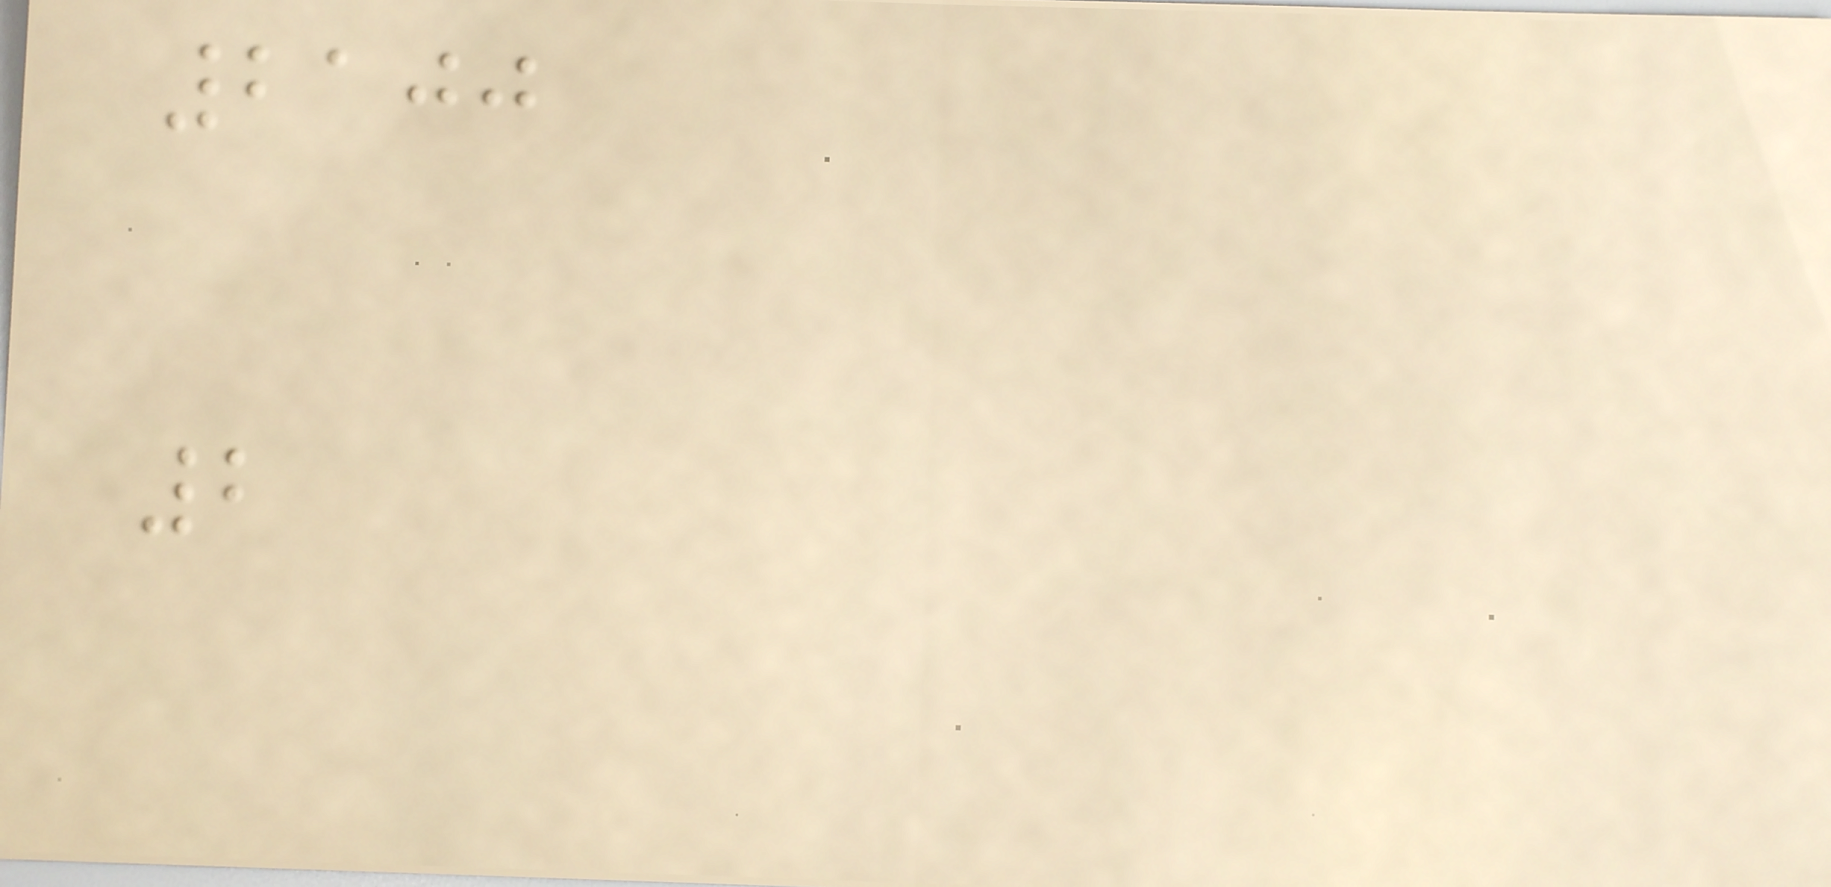2100
2
